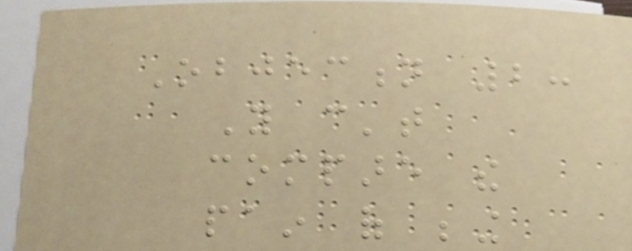Objection 2:
You can't
compare the
pain of being
